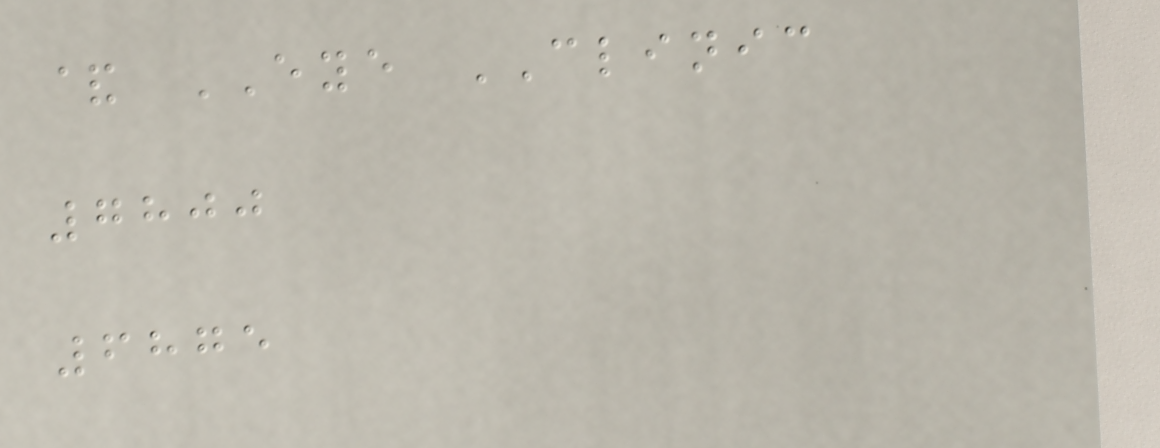& EYE CLINIC
7800
6875
